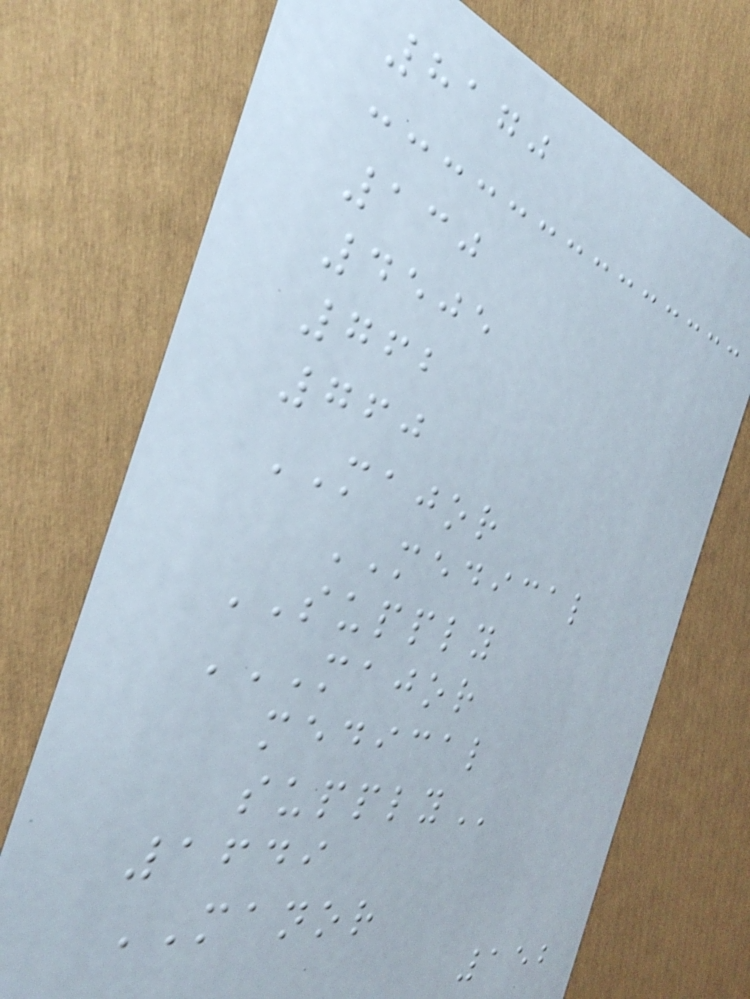8170
130
4505
762
760
MAJOR
MEDICAL
SUPPLY
MAJOR
MEDICAL
SUPPLY
1649
MANOR
152
